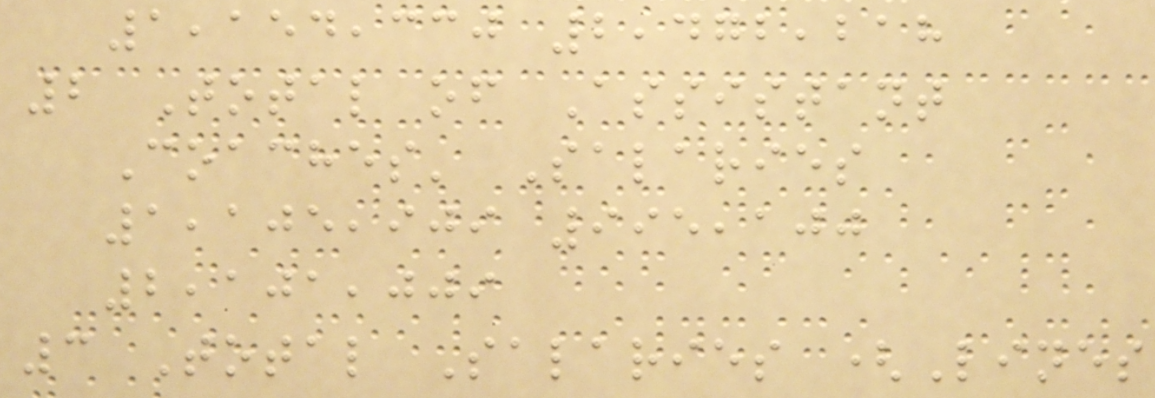1,154,330 2,472,218
2 Total of Assistant
Coaches' Salaries
1,105,909 995,100
2,101,009
3 Total Salaries (Lines
